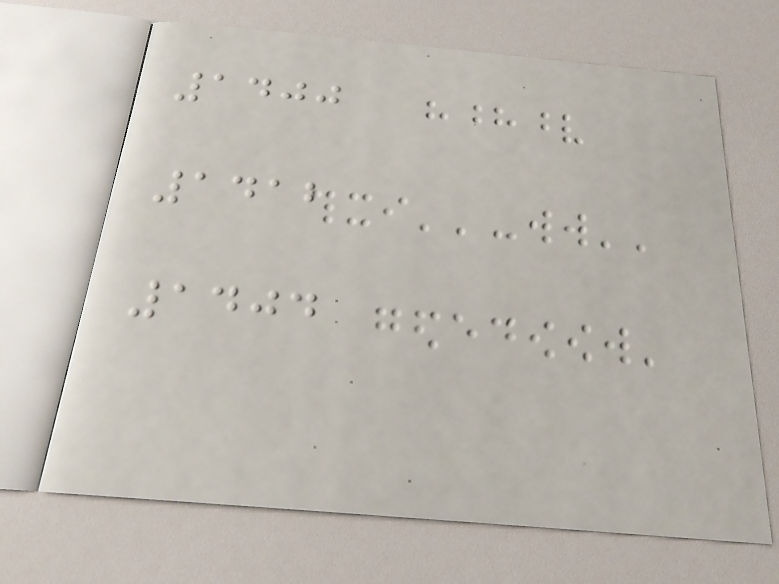1400
1412
1404
